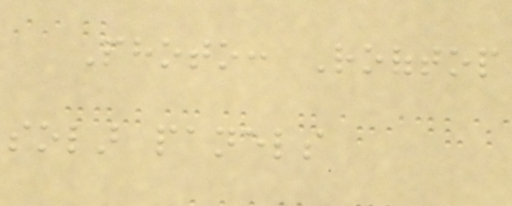Photo: Rooftop
solar panels
